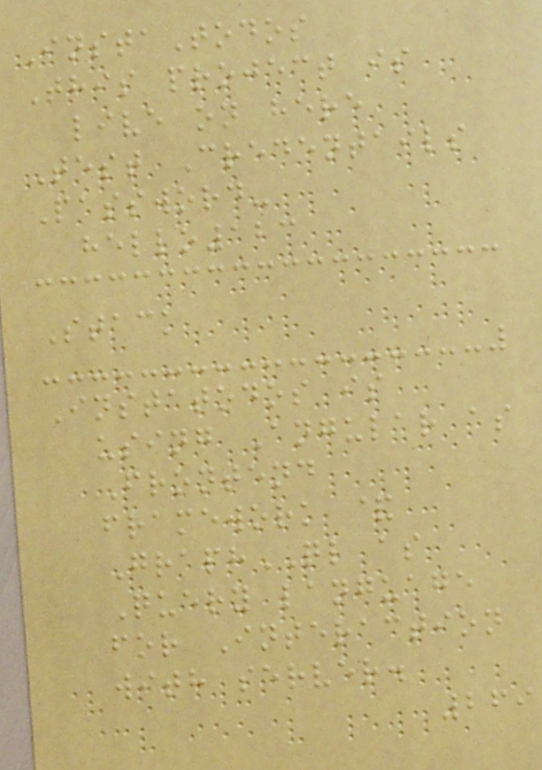InstaTodos
This project is
live on here
Test Credentails
Password-
hello123
Stack
Instatodos is
using Angular as
Frontend
framework &
GraphQL as
Query language
for Interaction
with server.
269
